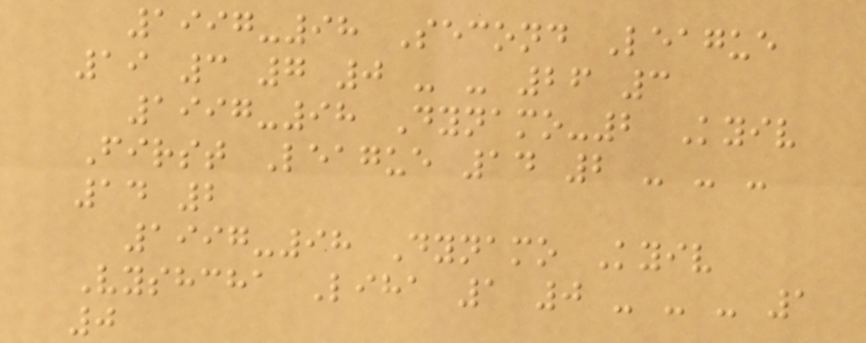1997-98 Second League
19 3 7 0 - - 26 3
1997-98 Dynamo-2 Kyiv
First League 14 2 - - -
14 2
1997-98 Dynamo Kyiv
Vyshcha Liha 1 0 - - - 1
0
